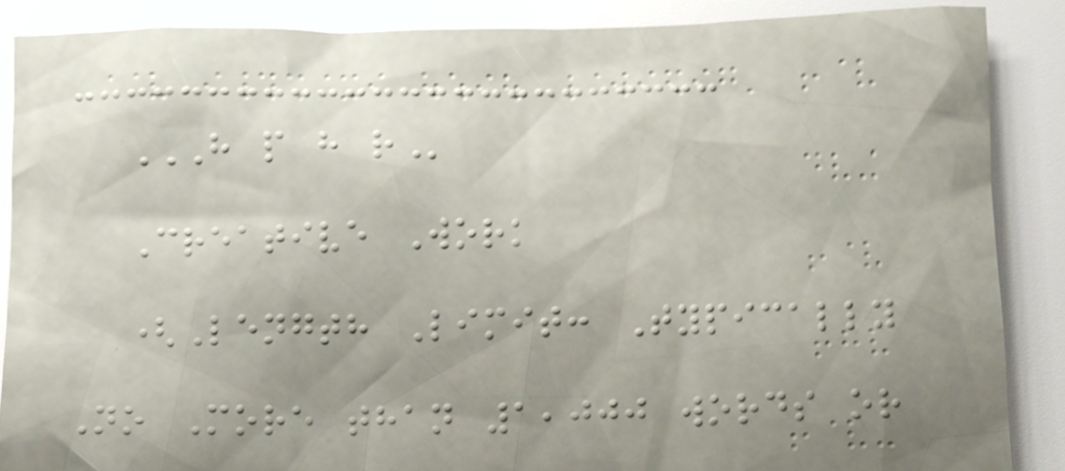H P H R
Creative Work
(Length Limit: Typically
No More than 1,000 words or
